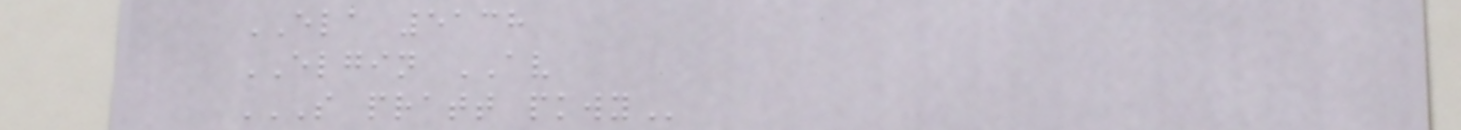ELA 5138
ELGIN AV
S PRATT PKWY
